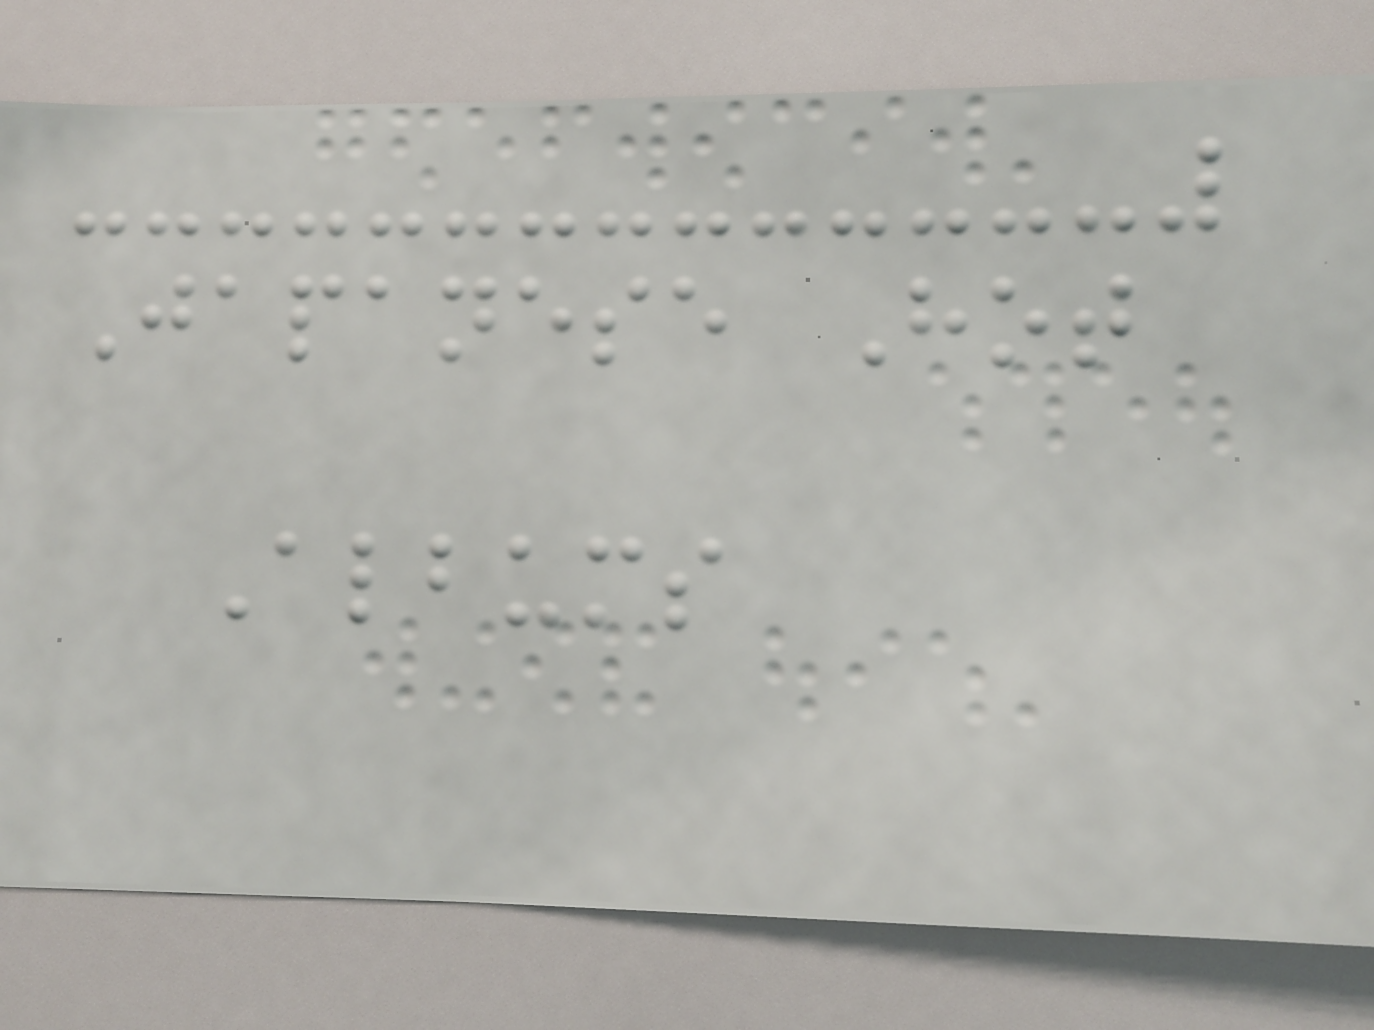Japanese Hot
Albums
